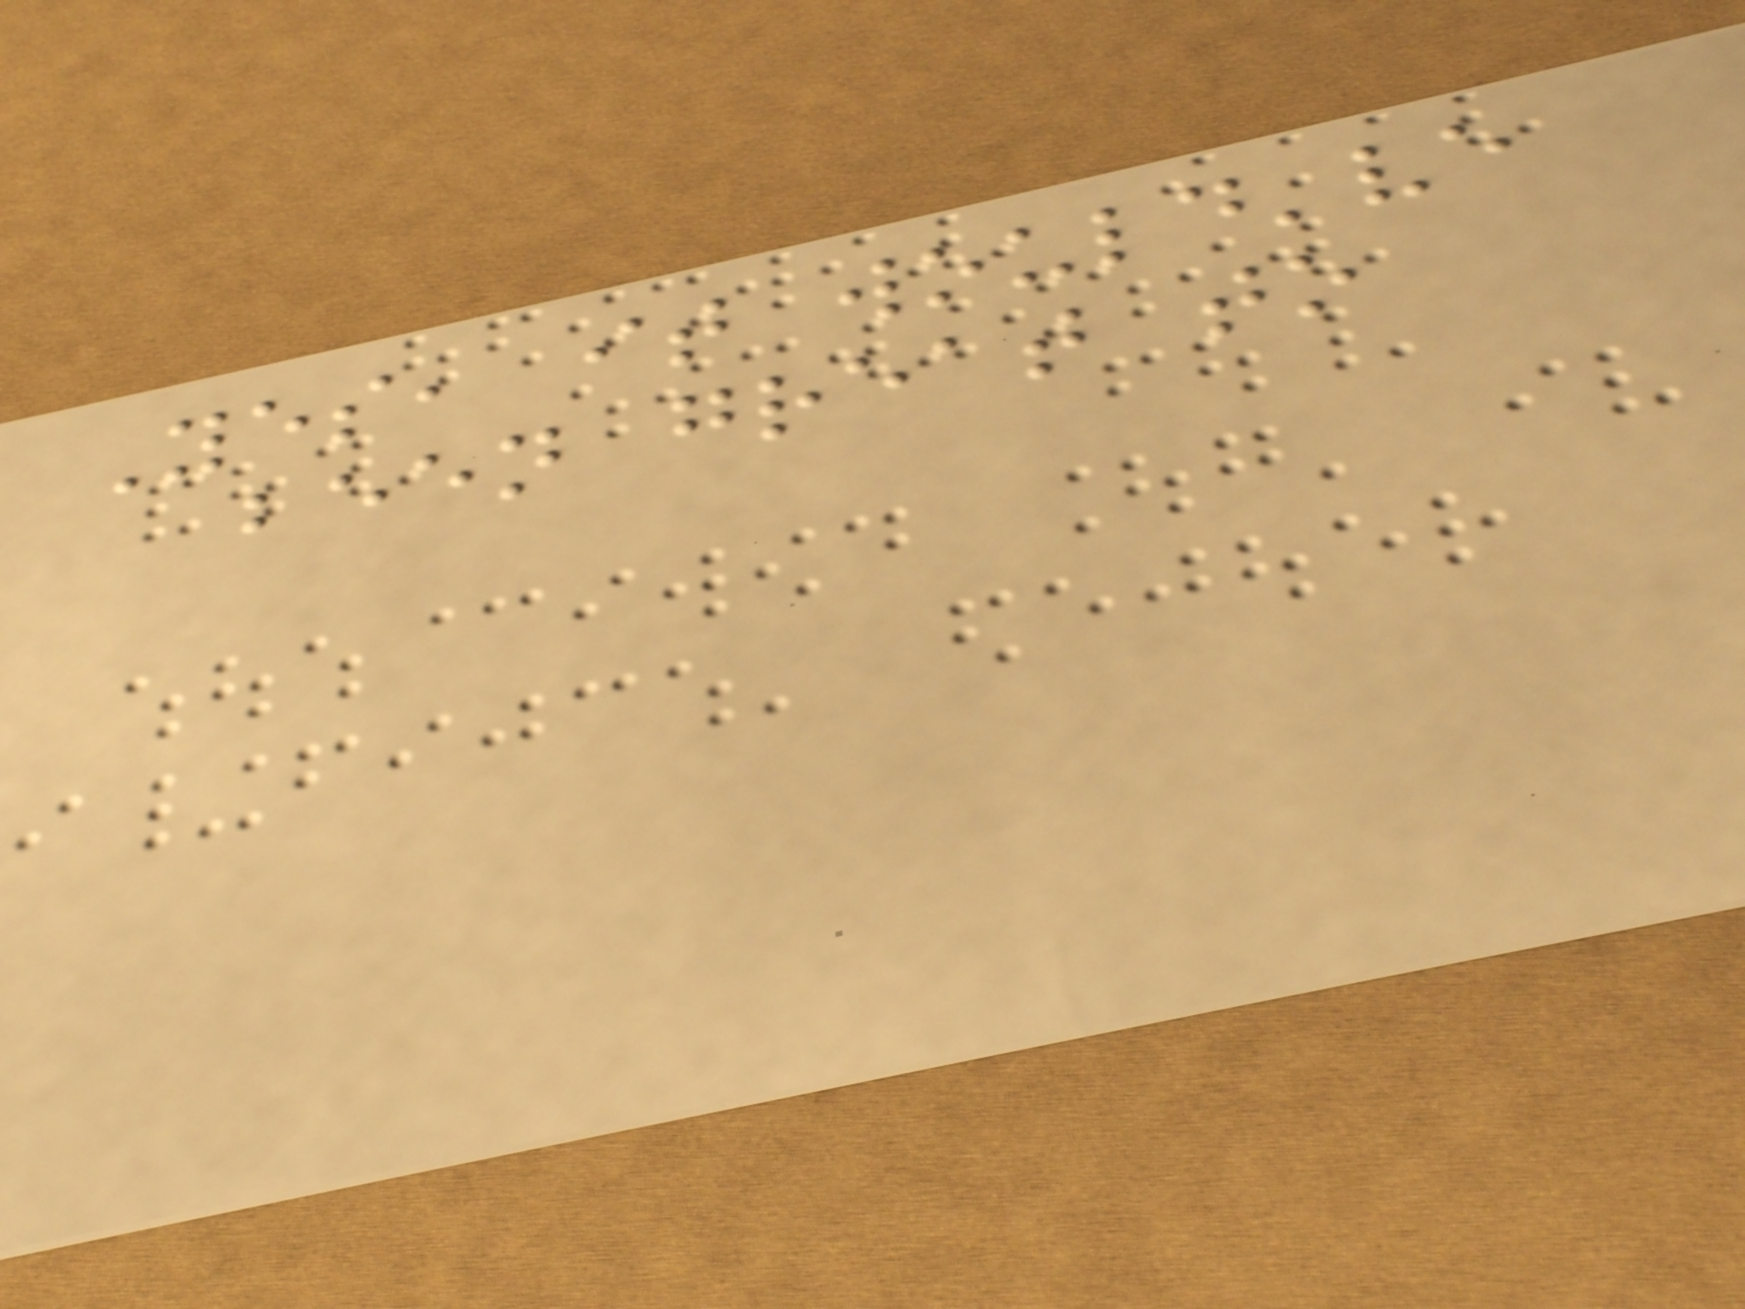Yes, it would've
been great to
